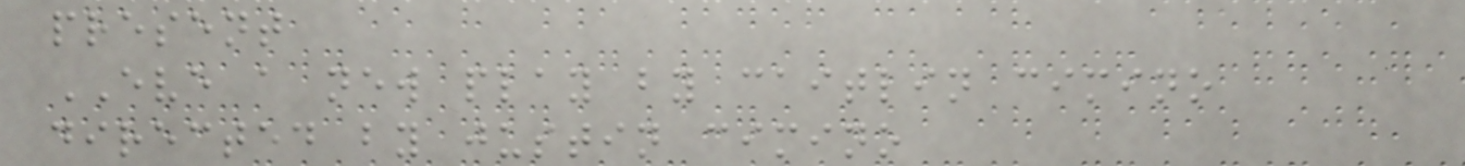present
EVE a new play by caitlin cimino
directed by justin cimino
